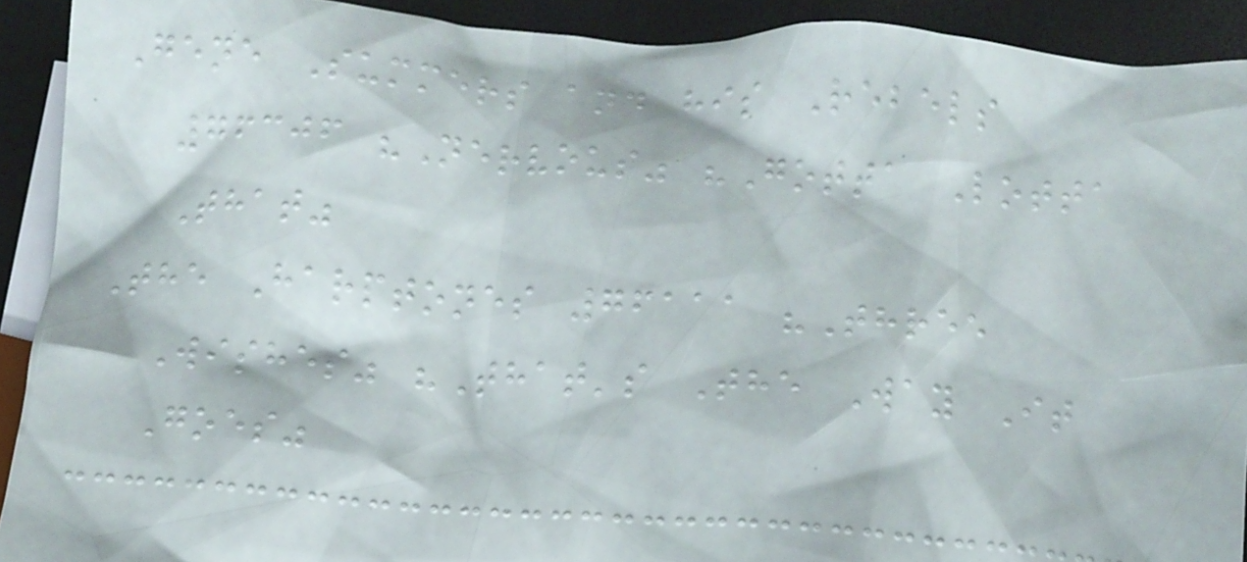Gene Summers and his Rebels
76306 "Nervous" "Gotta Lotta
That"
The Harptones 76111 "Three
Wishes" "That's The Way It
Goes"
